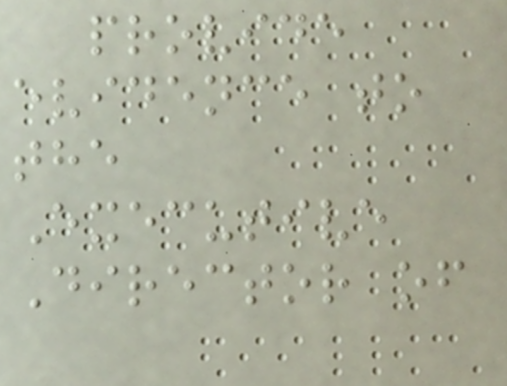provide
evidence to
the
Executive
Director of
